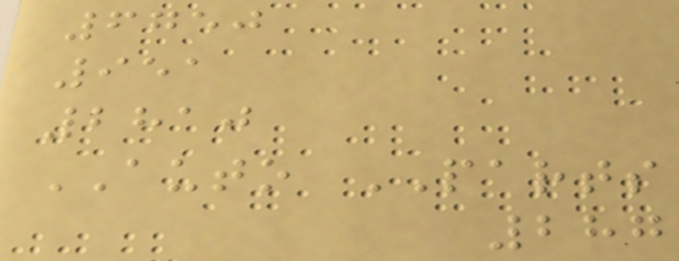6750
951
2810
AUTO PARTS
287
